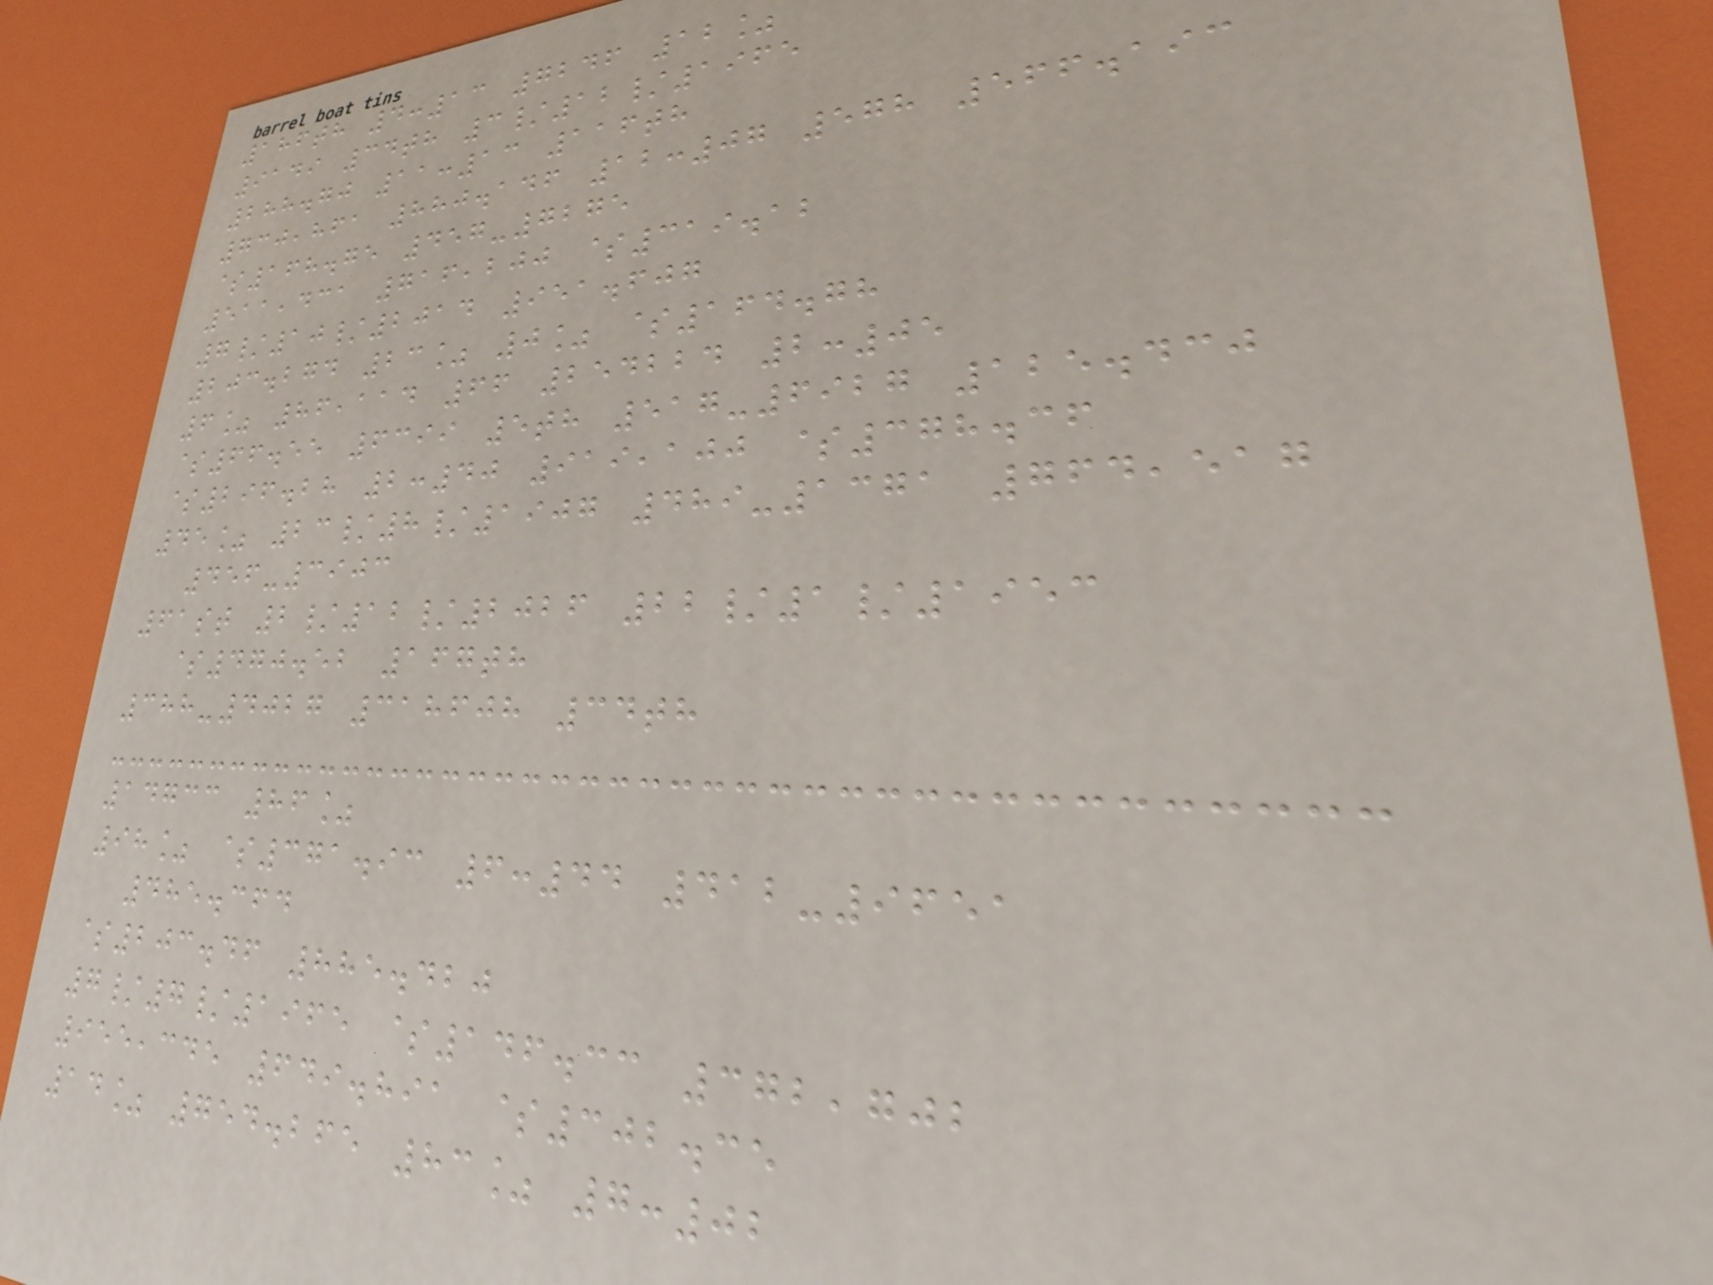186th 4:13 7246 12%
9149 34th 3/12/1965
288.70 11:13 116th
730,861 880.146 12:07 578 566.193
$168.75 457-7275
511,431 716,200 $319.12
7/10/2014 951.607
203.274 23% 0% $164.78
6% 86,114 66 254224 2:05
$66.55 6399 5th 517-6927 125.430
$296.28 2:40 919,100 $378.36
45% 23/8/1907 489-1371 764,517
456-3903
61st 2/12/2026 22/1/1953
$470.52 167th
388-4027 318608 34th
14733 86%
98% $371.93 6:44 412-9651
485.364
$203.46 885.420
7/7/1965 $146.33 372,702
955,345 649.891 $302.35
14% 754.265 83% 7:02
